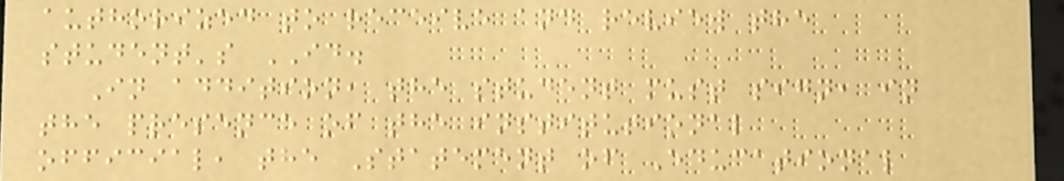authorized to receive and review the
student's ID.
In addition, the student must sign, in
the presence of the institutional
official, the Statement of Educational
